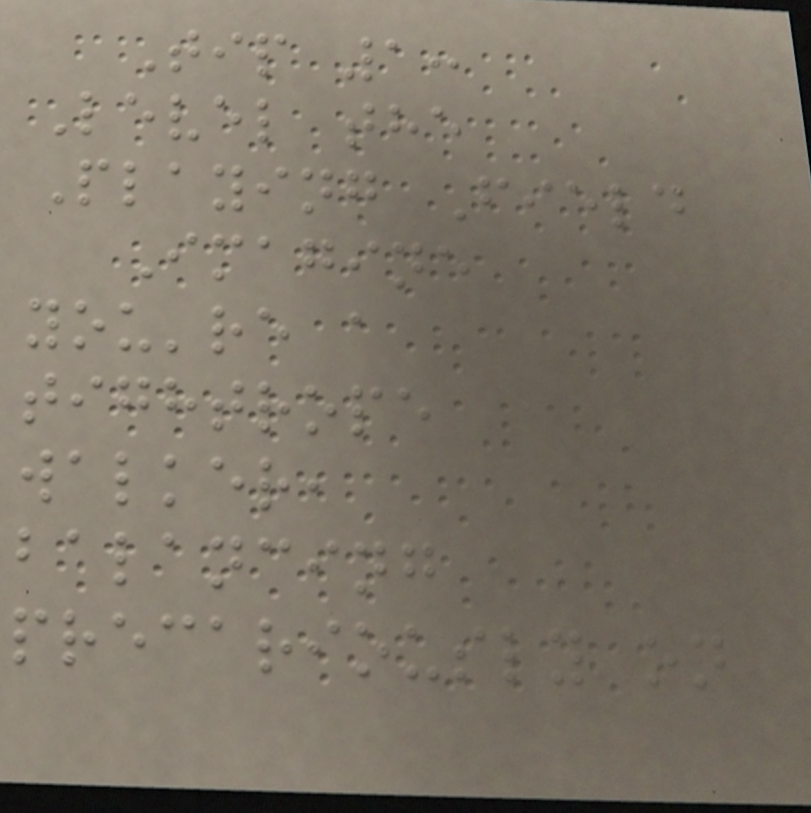Tip 1:
Level the
Playing Field
Imagine
you're a
tightrope
walker,
balancing
precariously on
